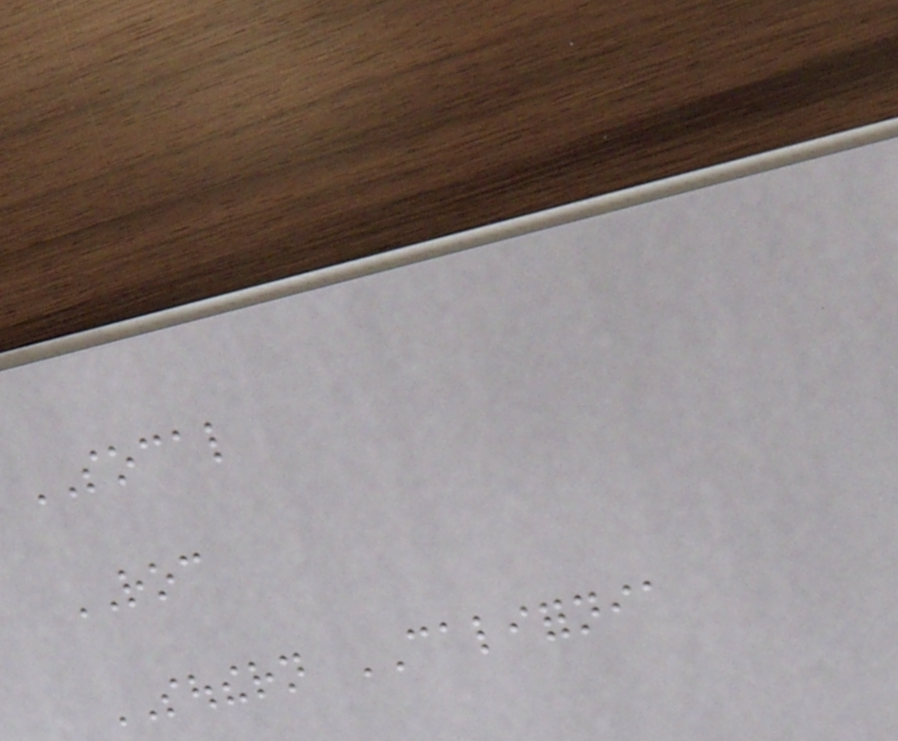SOCAL
ROC
SOUTHERN CALIFORNIA
